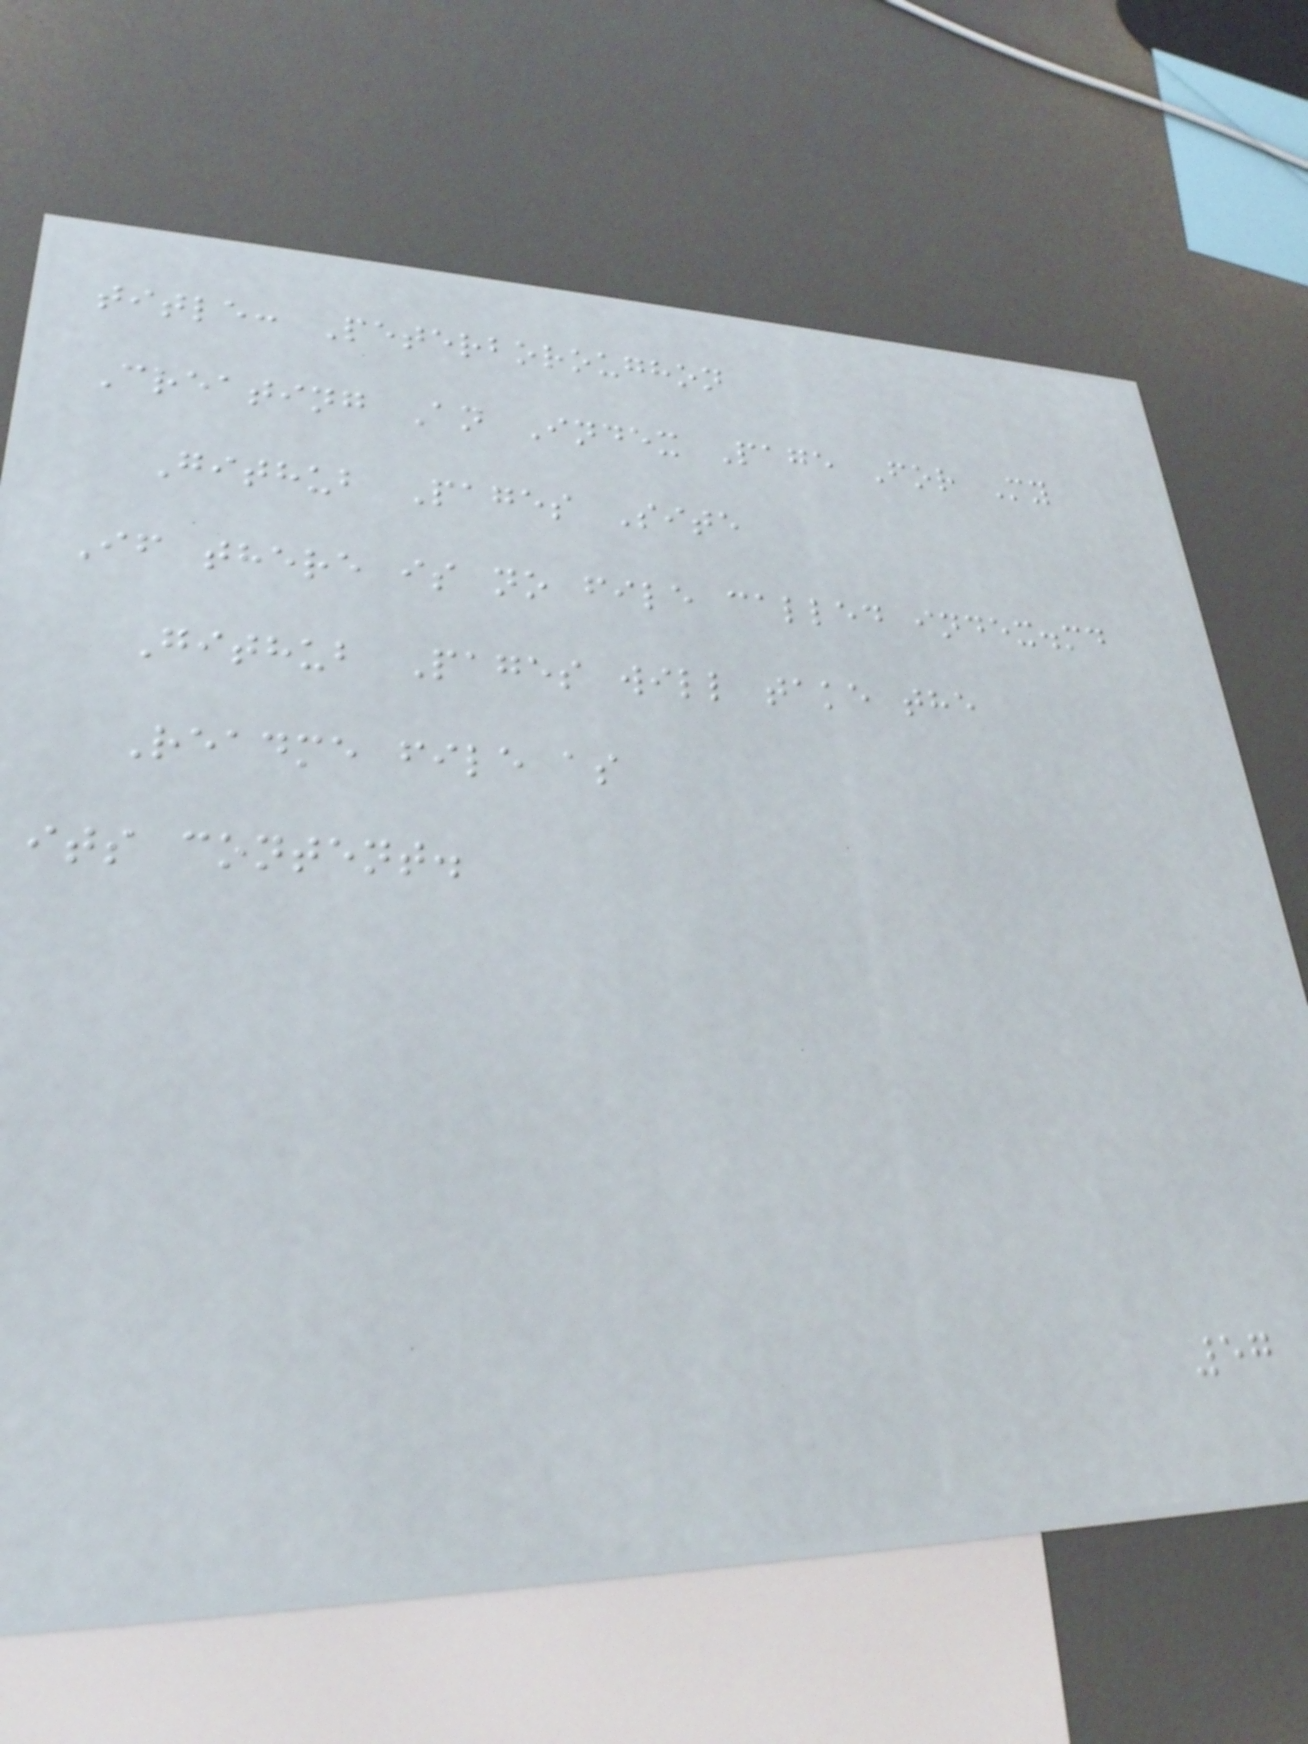title: Peterboroughon
Creating An Index Page For My
Github Pages Site
If there is no file called index.md
Github Pages will take the
Readme file as
its content.
57
